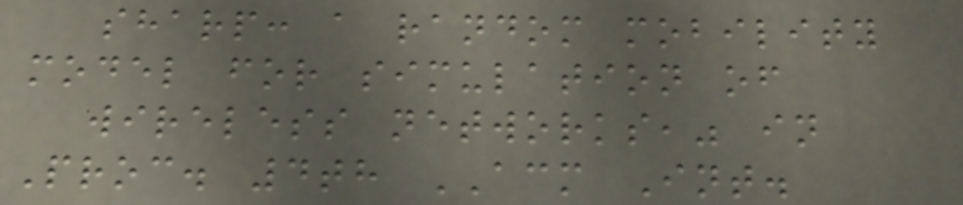sharp: a random mobility
model for simulation of
wireless networks," in
Proc. 4th ACM Int.
